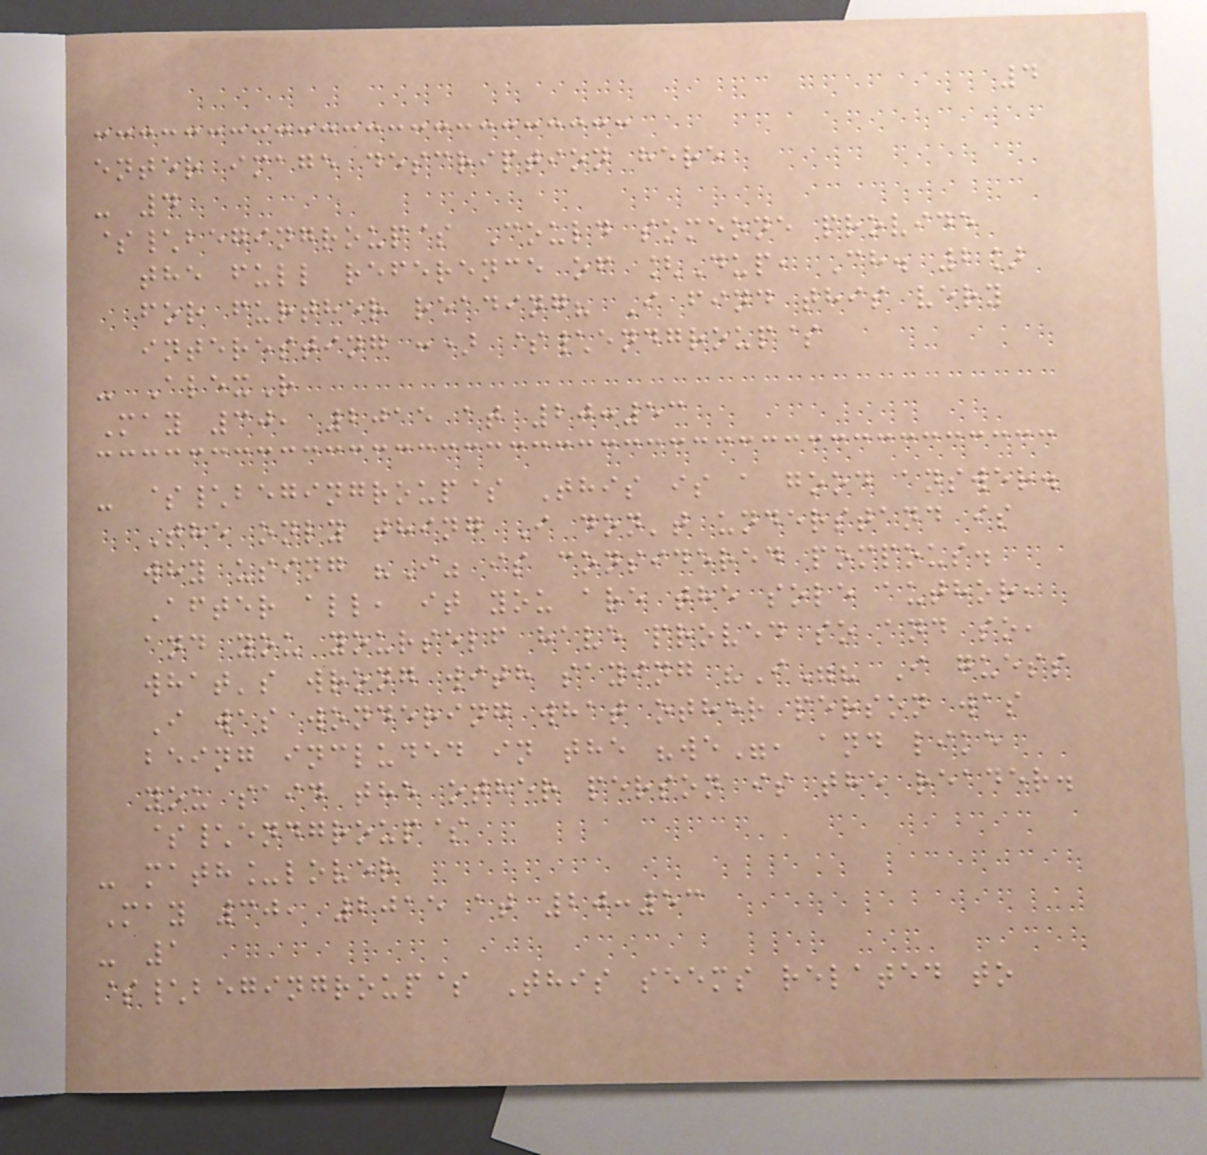4
enter image description here
- 4
$\begingroup$ Could someone provide
the full reference of [Dup, Ch. 2]
for further reading? I find this very
interesting :) $\endgroup$
- AlexR
May 30, 2015 at 20:53
- $\begingroup$ This is a good answer.
The only thing I don't understand is
why using "I" is considered pompous.
After all, it you are the sole author,
and you yourself have proved so and so,
what's wrong with saying "I"? I guess
I was wondering what other person was
being included in the "we", and like
you said the other person is the reader.
$\endgroup$
- math_lover
May 30, 2015 at 20:53
- 1
$\begingroup$ This seems related to
